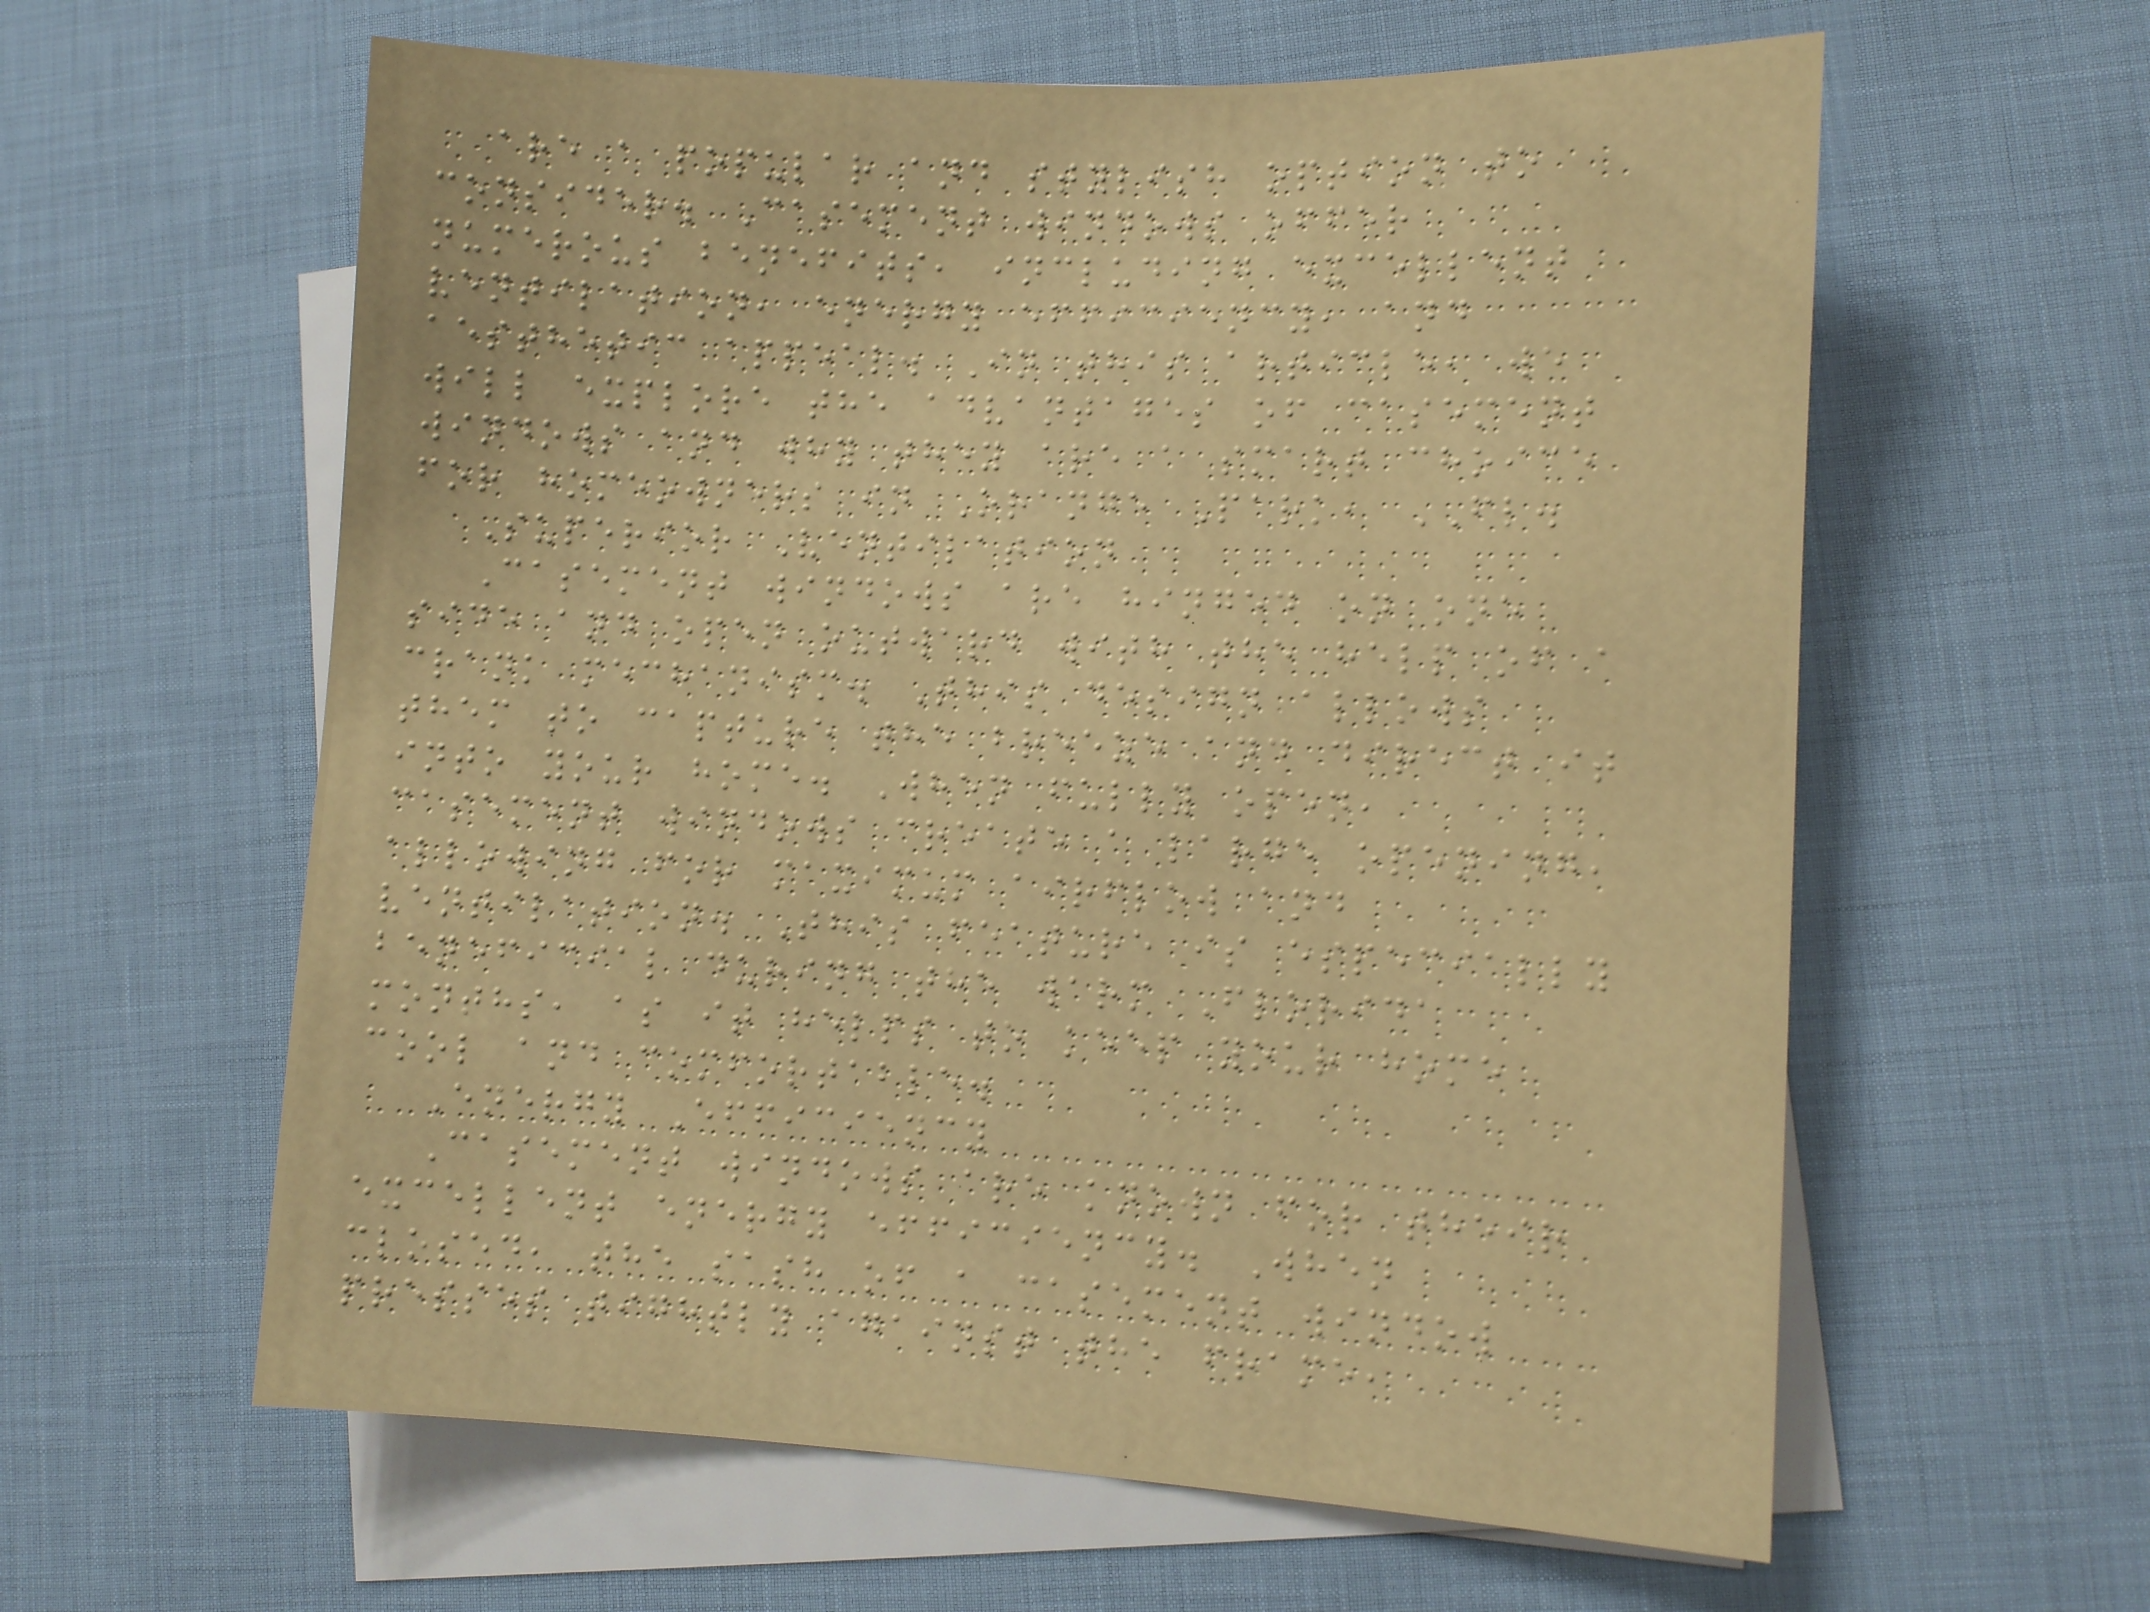are a popular and stylish option to
consider. Casement windows offer
numerous benefits, including excellent
ventilation, energy efficiency, and
aesthetic appeal. In this article, we
will explore the advantages of casement
windows and why they are a smart choice
for homeowners in Orange Park, FL.
Superior Ventilation
Casement windows are hinged on one
side and open outward with the help of a
crank mechanism. This design allows
them to capture the breeze and direct it
into your home. When fully open,
casement windows create a large opening,
allowing for maximum airflow and
ventilation. This feature is especially
beneficial during the warm Florida
months, as it helps to keep your home
cool and comfortable.
Energy Efficiency
Casement windows are known for their
excellent energy efficiency. When
closed, the sash of a casement window
presses tightly against the frame,
